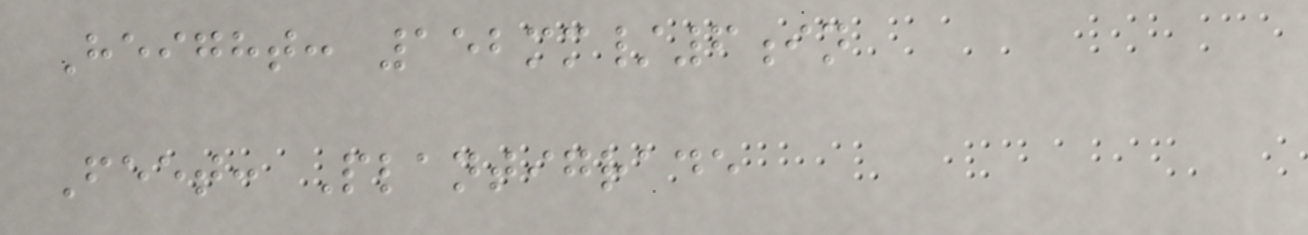Height: 152mm/6in
Feet: Plantigrade
